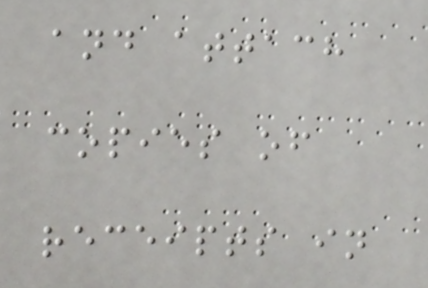and attach
copies of
receipts in
